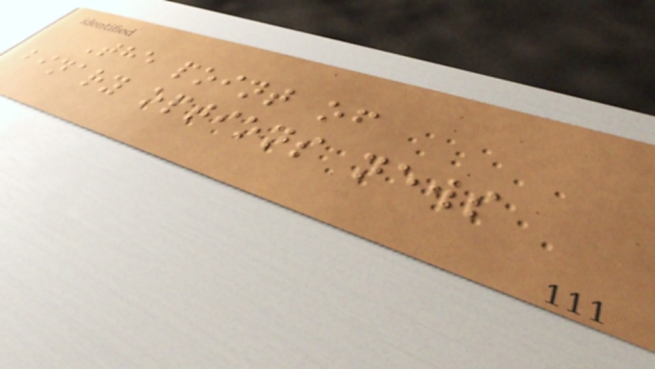The point of
binary options news
